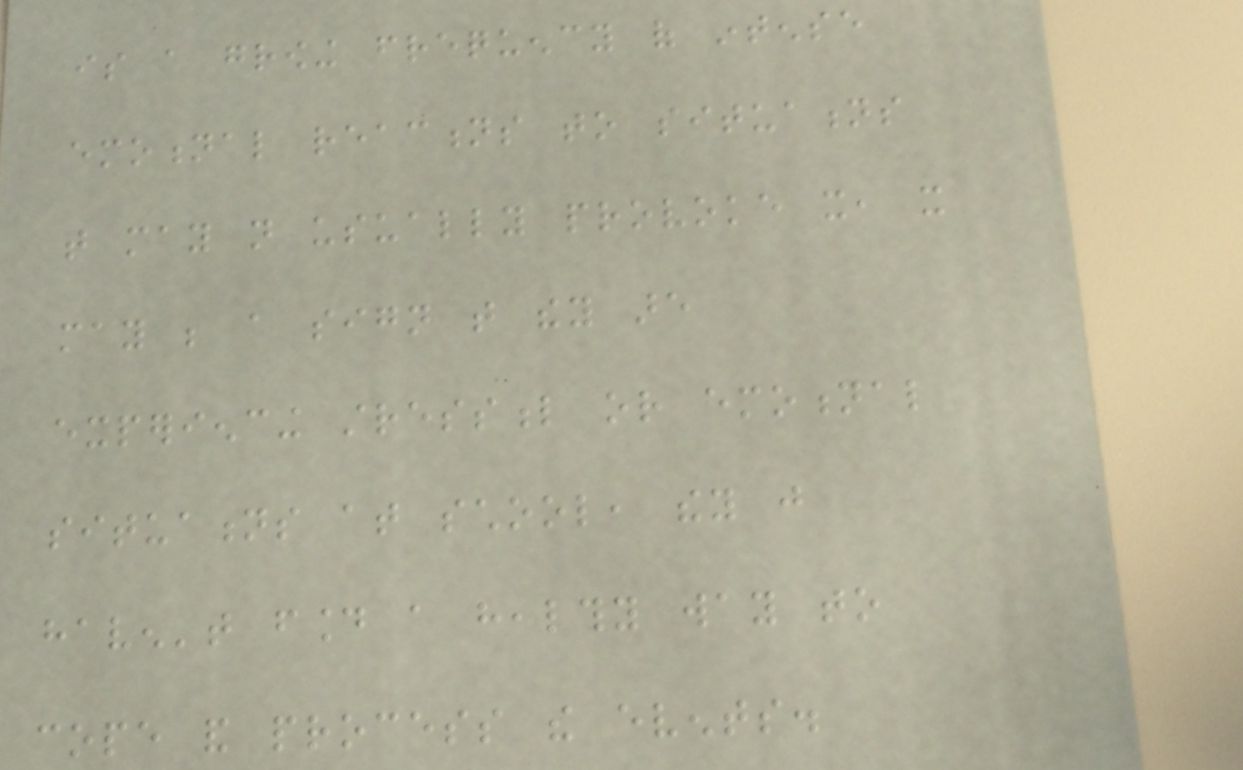is a growing frequency of intense
emotional reactions to situations
that may not usually provoke it, it
may be a sign that they are
experiencing stressful or emotional
situations at school, they just
haven't found a healthy way to
cope and process the events.
